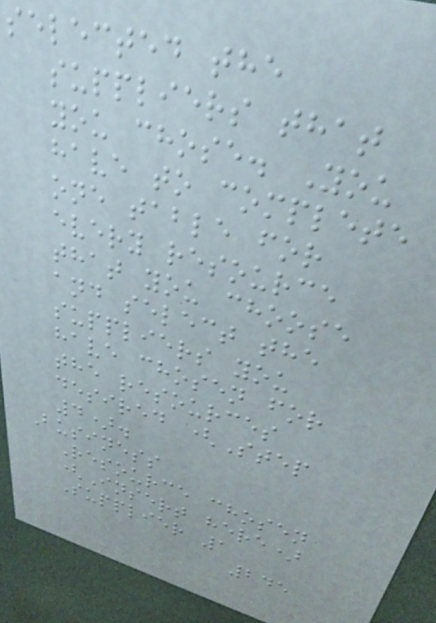selected the
suppliers that
you chose. You
have to complete
one table for
every resource
that you choose
and select the
suppliers you
have chosen for
the resources
desired (Step
4).
Business
Resource chosen
(Insert here)
Supplier 1
245
